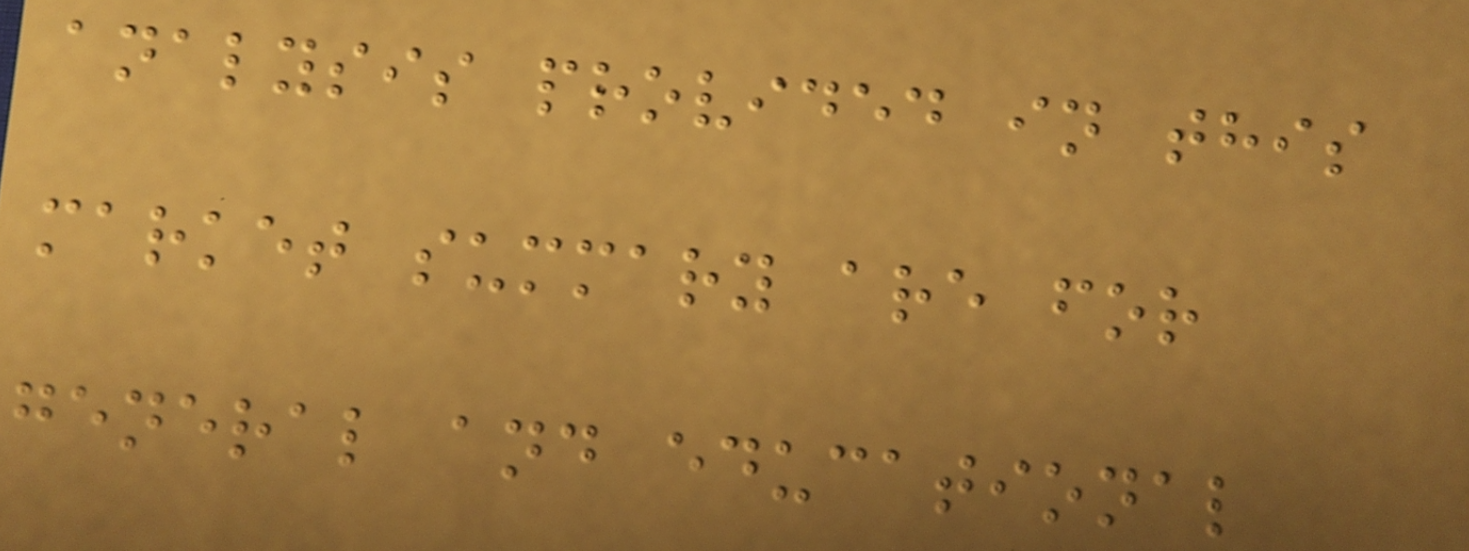analysis provided in this
market summary are for
general and educational
